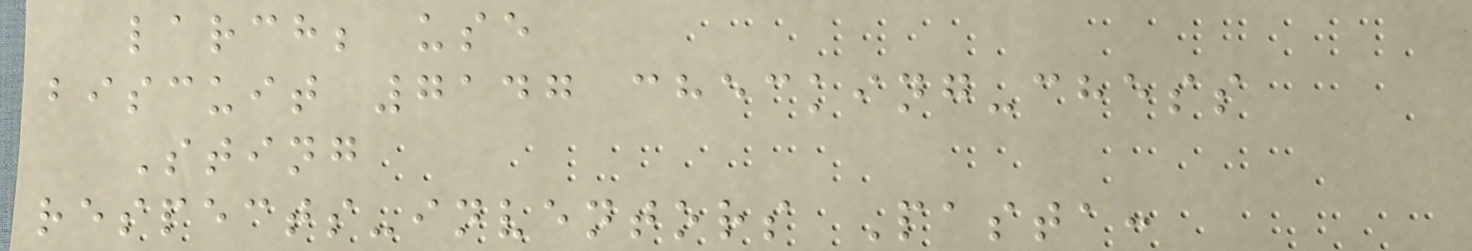larch; use
biscuit 7147 checking-chess
Sting
respects-inventors Pasta:
